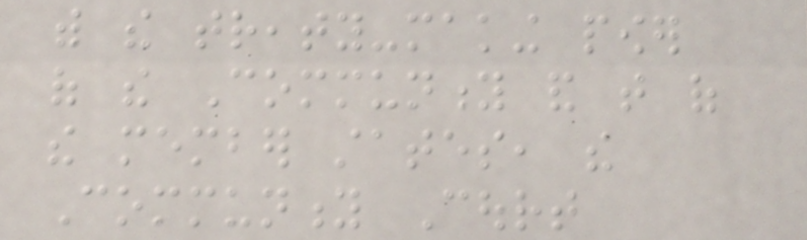with the treaty-making power
of the Community and that of
the member states, the
Community Court
